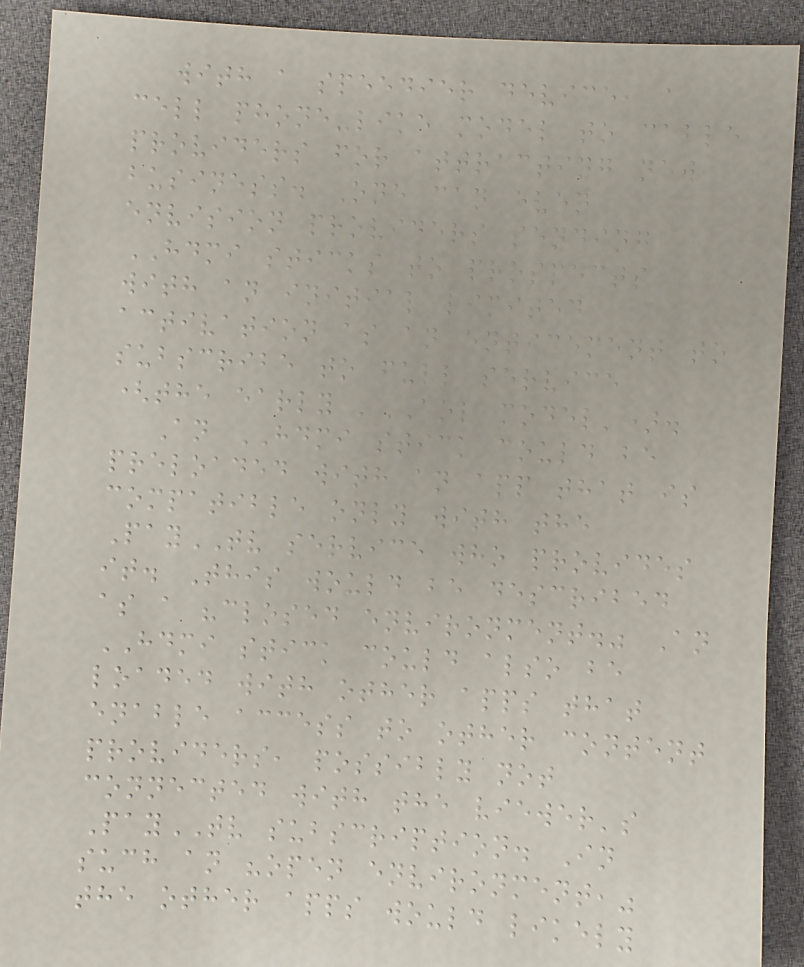with a speedier device, a
cell phone-like model to cable
providers for attracting new
business. One can even
envision providers sending
HDMI sticks to prospects
with an initial limited
activation as an enticement to
subscribe to full service
(the early 'AOL model').
An HDMI stick could be
preloaded with an app that is
compatible only with the
PayTV service who provides
it. This would be described
as a "closed environment." An
HDMI stick could also be
loaded with other apps that
enable access to other content
providers, possibly not
connected with the viewer's
PayTV subscription. In
such an "open environment,"
the other apps would likely
